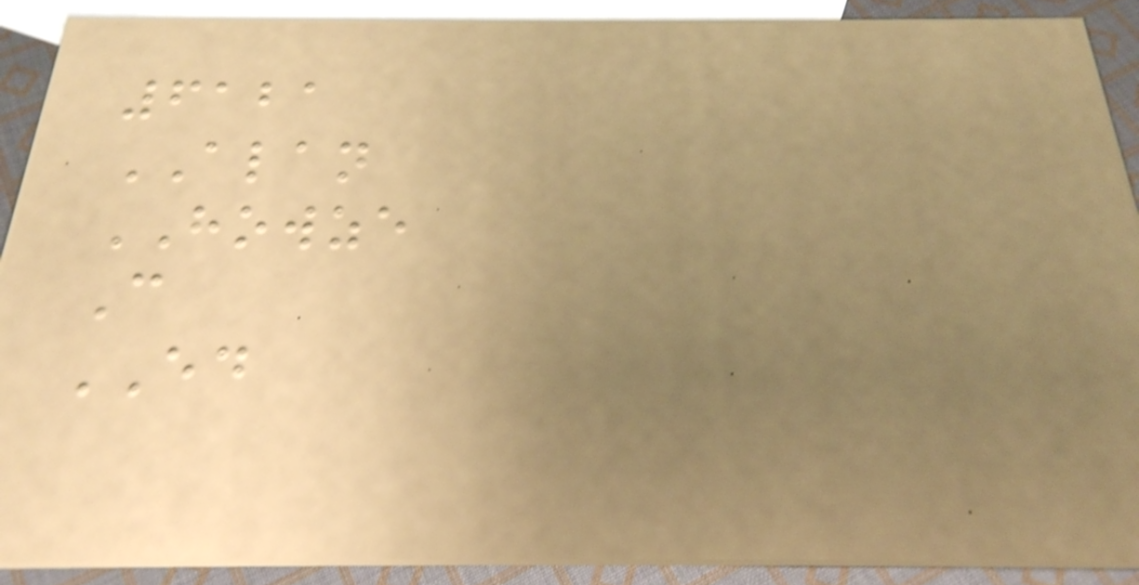6121
ALAN
HOWZE
C
ED
